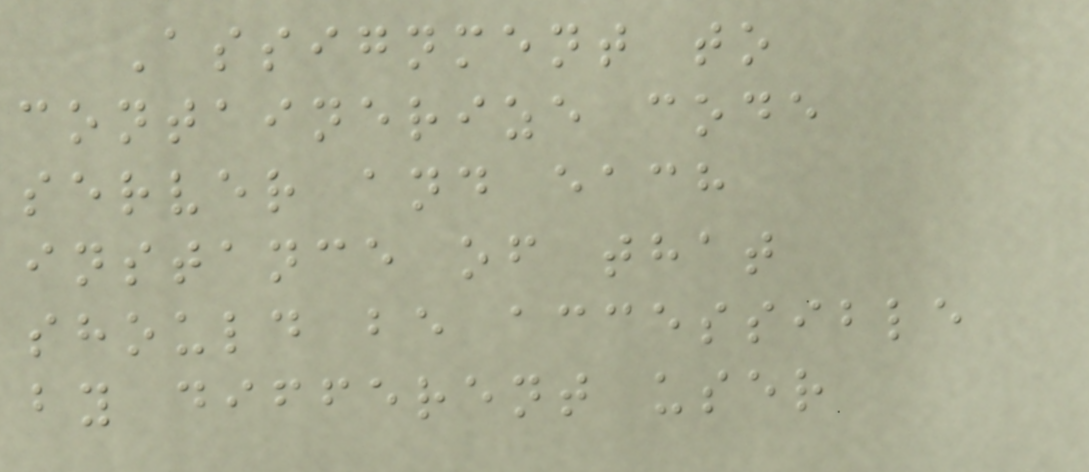Assignment to
containerize code
server and each
instance of that
should be accessible
by different user
